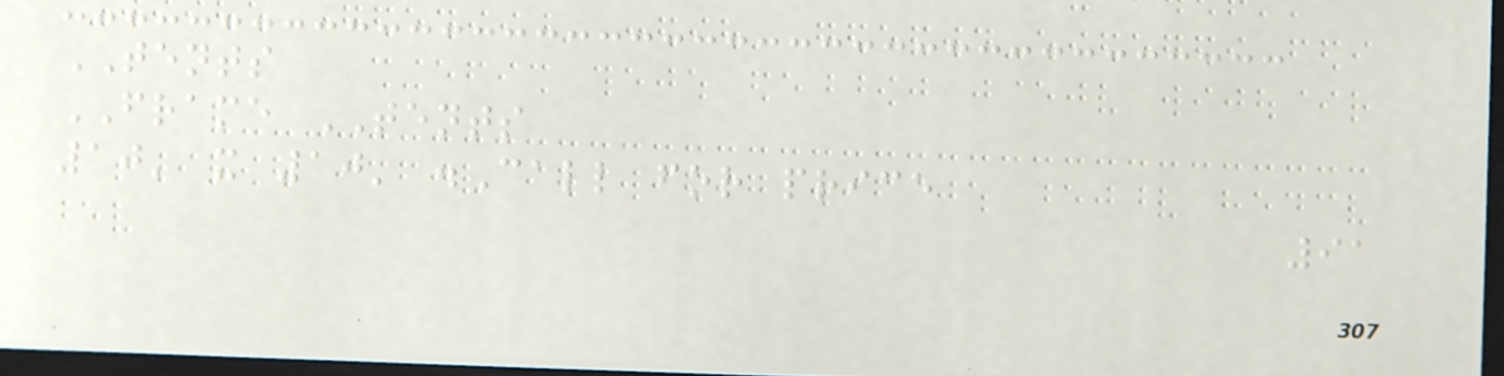TENTS
FRAME TENTS
10' x 10' .Call for price
91
